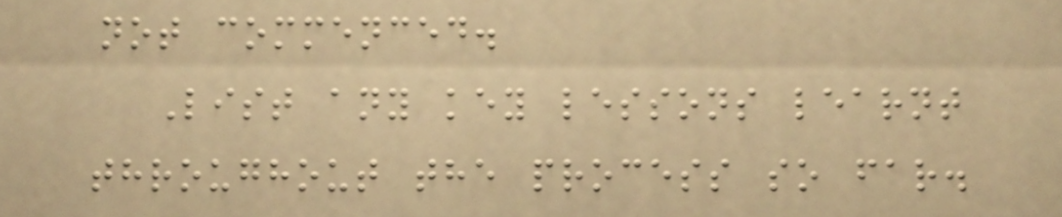not commenced.
List any key lessons learnt
throughout the process so far.
